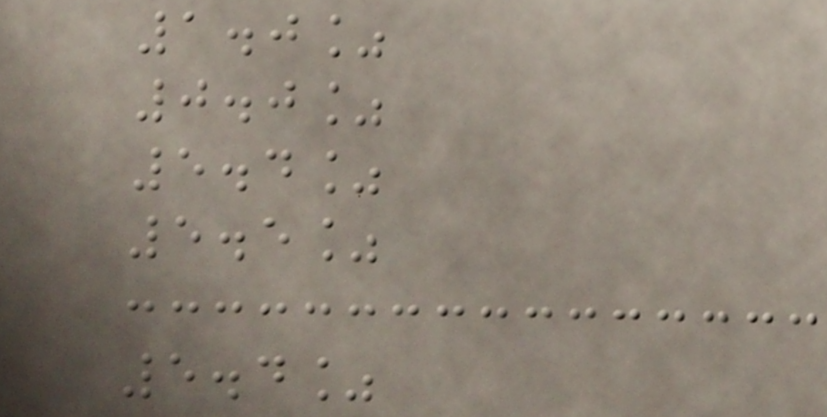1.0%
0.0%
5.4%
5.5%
5.4%
